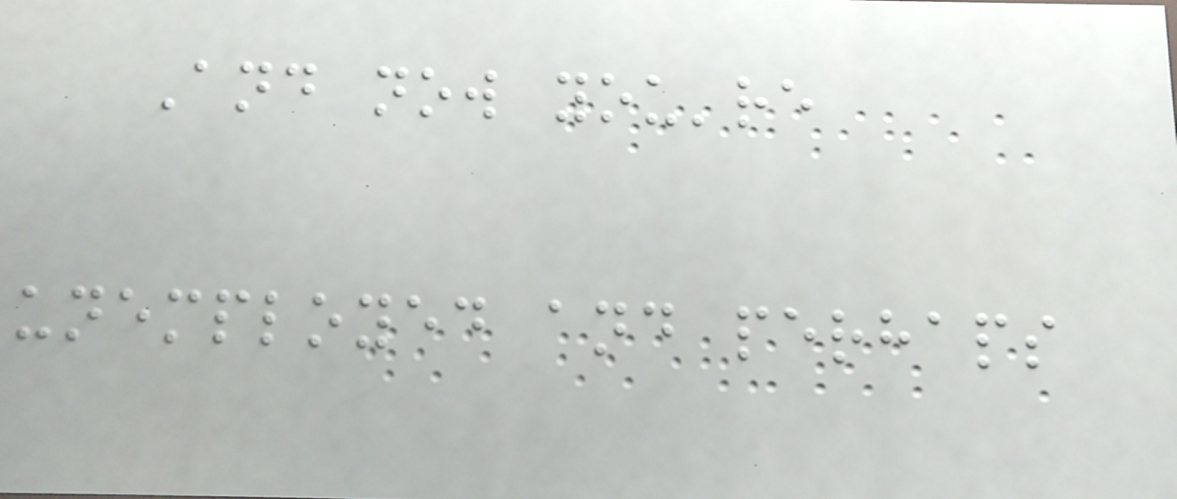And now you're
unemployed and perhaps
